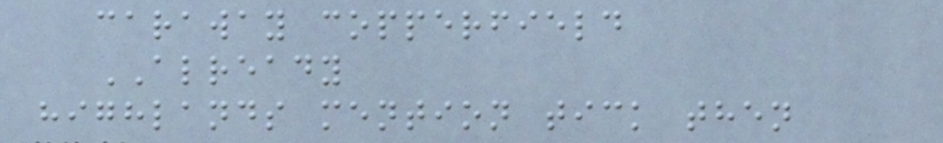caraway copperfield
ALREADY
highlands mention tick then
